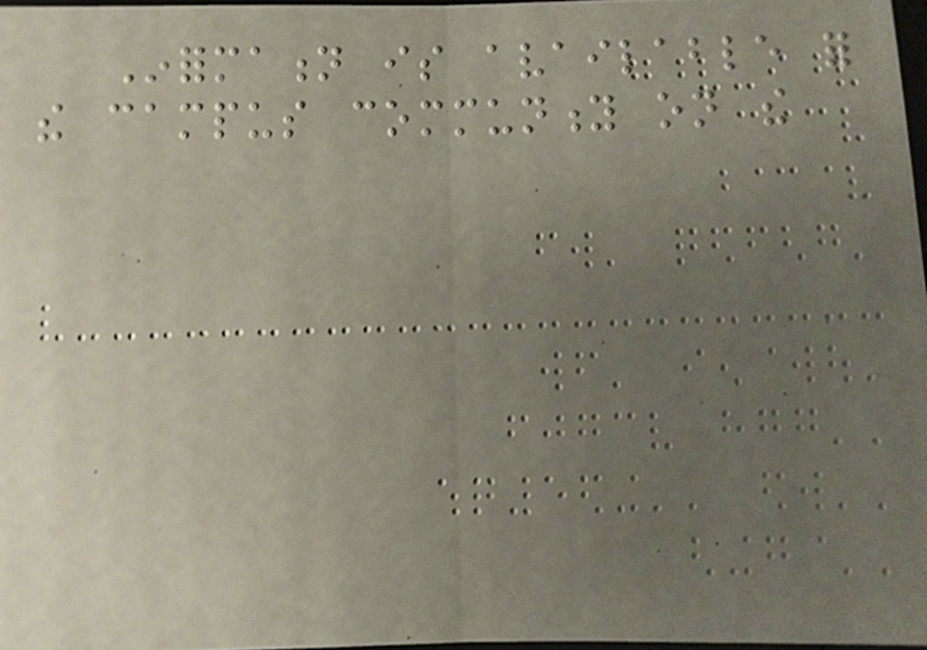Information is available for
the campus community on the
